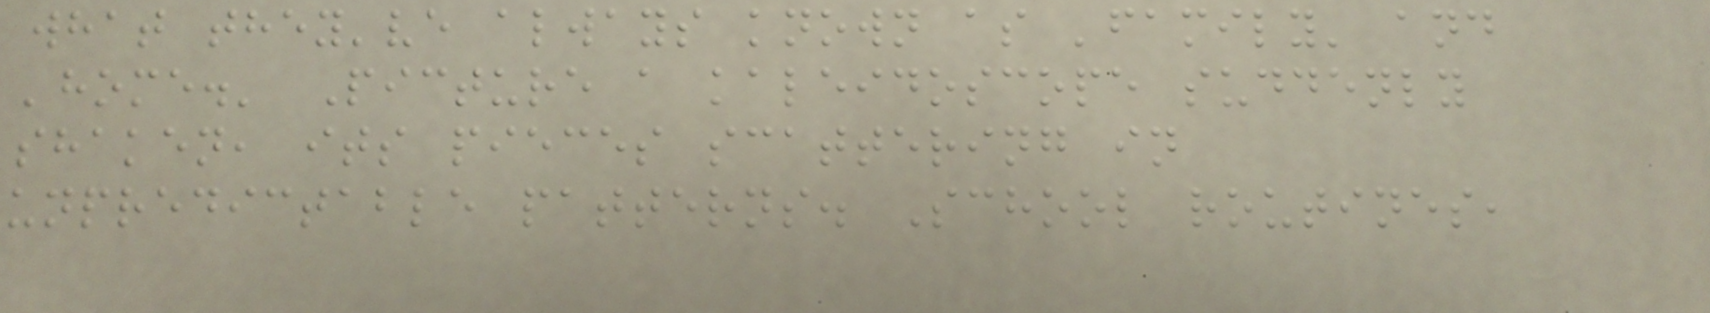what they've always known as 'family' and
'home.' Picture a kaleidoscope suddenly
shaken, its pieces scattering in
unpredictable patterns. School routines,
